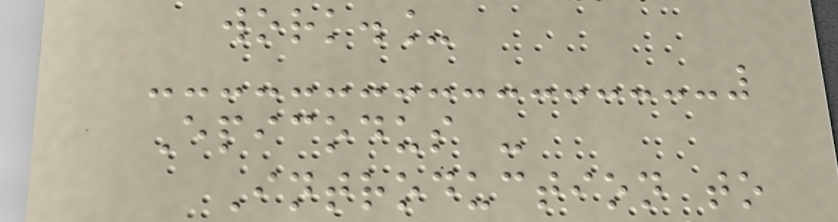work._
Epicodus -
Introduction to
